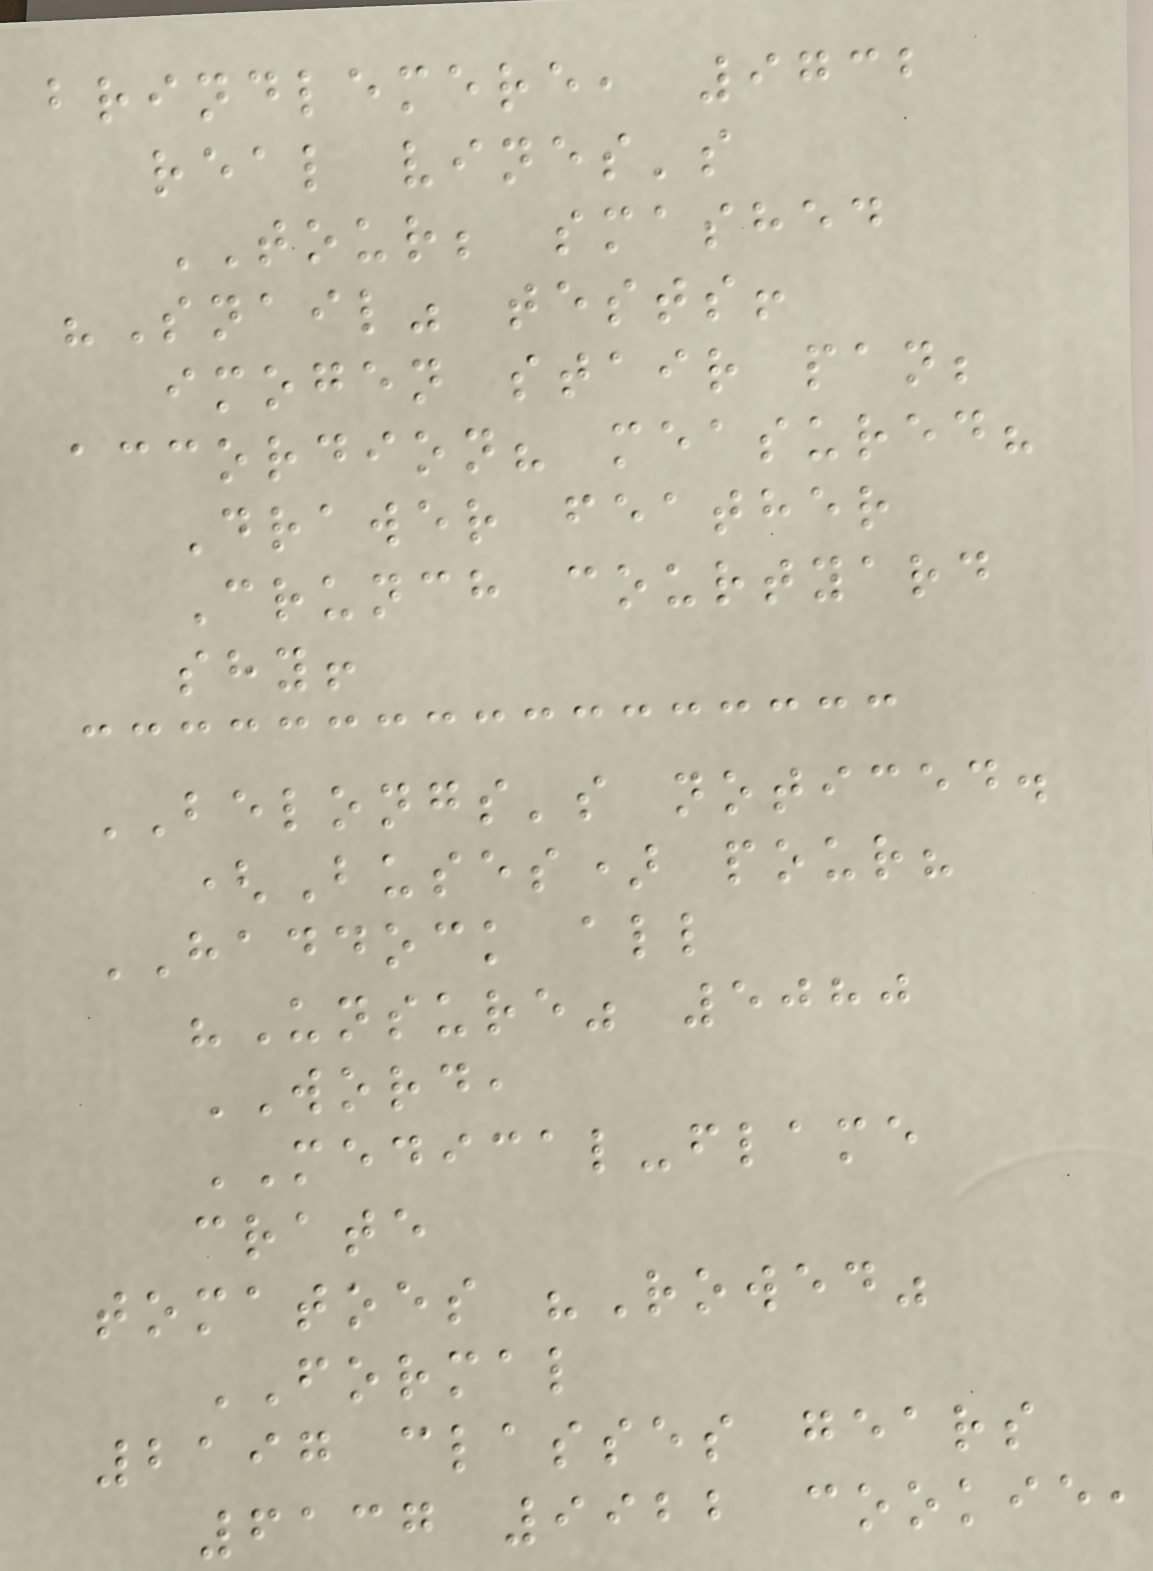brindlemere, 9732
real vines's
TOUR; smashed
"Snail" tests!
imogen stair pan;
accordion? measured?
Drawer feather
Crunch courtyard
shy!
BELONGS's noticed.
(Buses) pour?
HADDOCK all
"Unsure" 5080
WORD,
MEDICAL-flame
crate
tomatoes "Rowed"
FORMAL
2197 classes gears
6137 9922 cookie,
